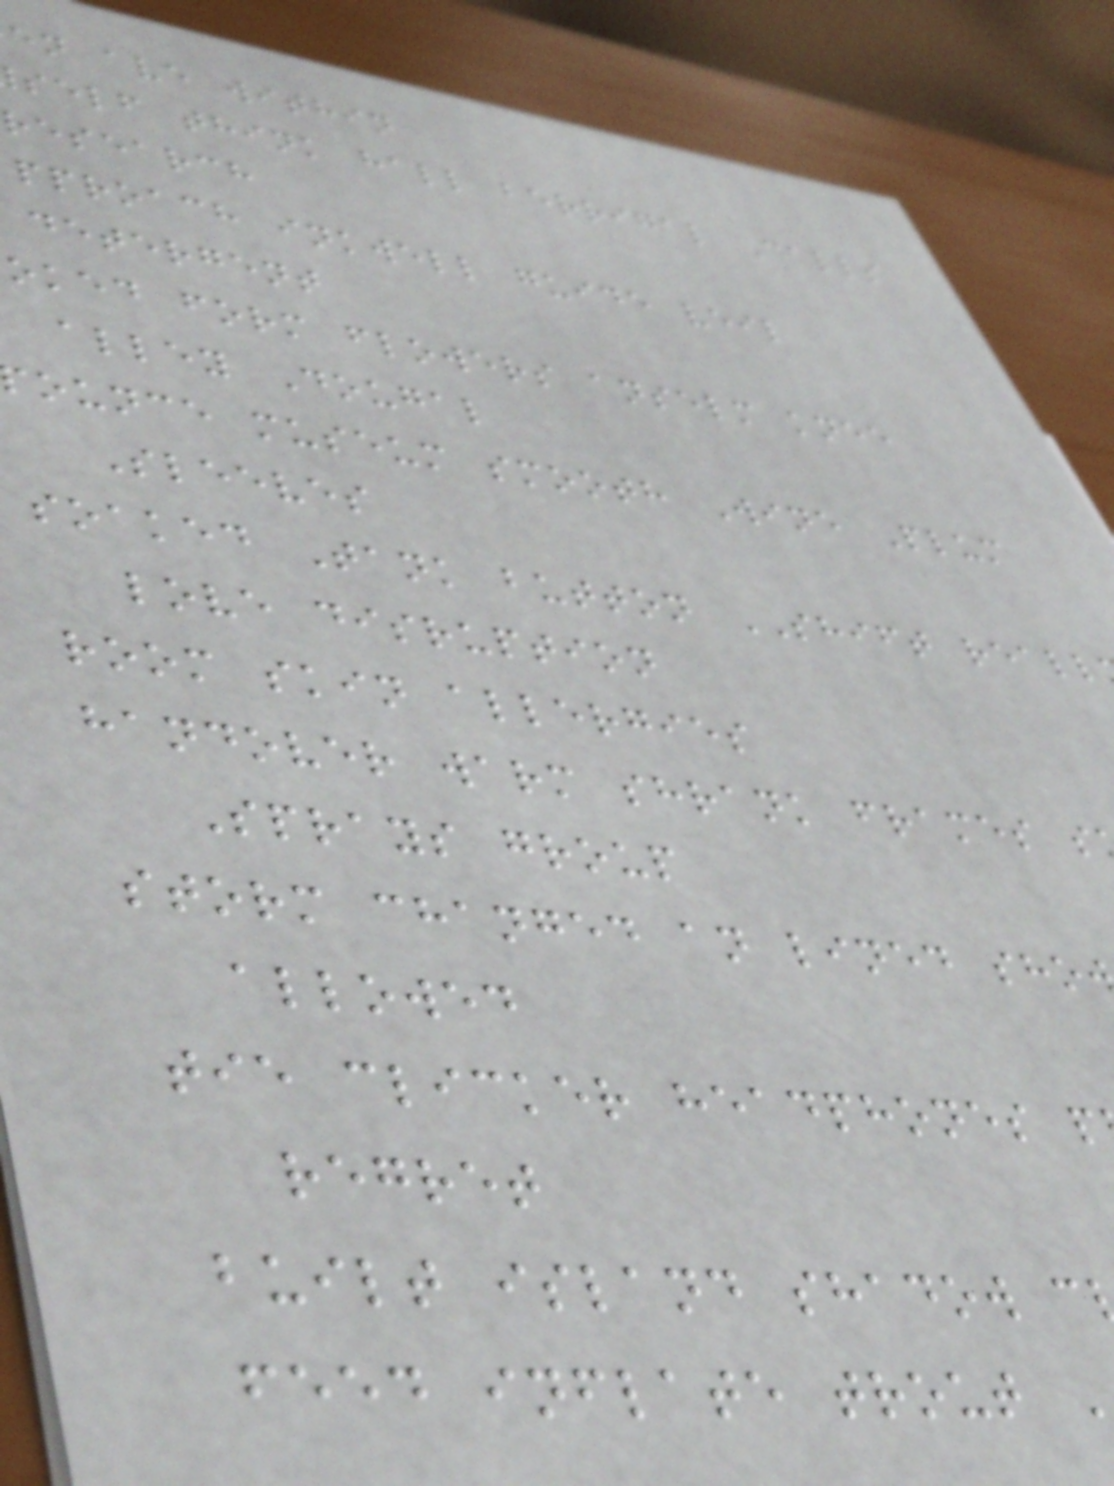en ave within
self think hall berrigal Calls
research
pproach inkwell guide veil
detergent
oked form flowers anselm knee
alley Dougal
ounce museum smooth Wine Plum
Sleeves
soaked Tank button SHIFT reall
love disruption
room skin allergies
handover warm shrank frames s
Sprays group
storm changed an lined sho
allowed
tie clicker headphones p
regret
built island shadow c
feed inflate trout
